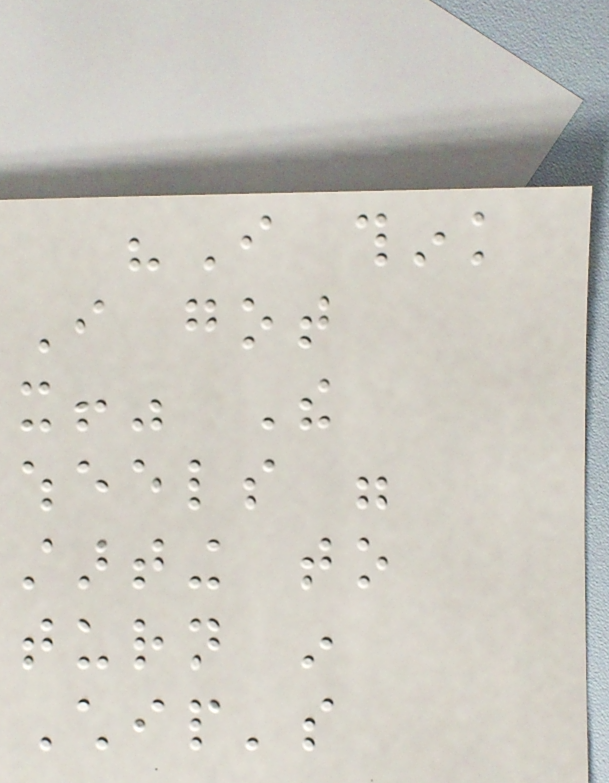"I think
I got
it!" The
wheels were
starting to
turn in
Chip's
